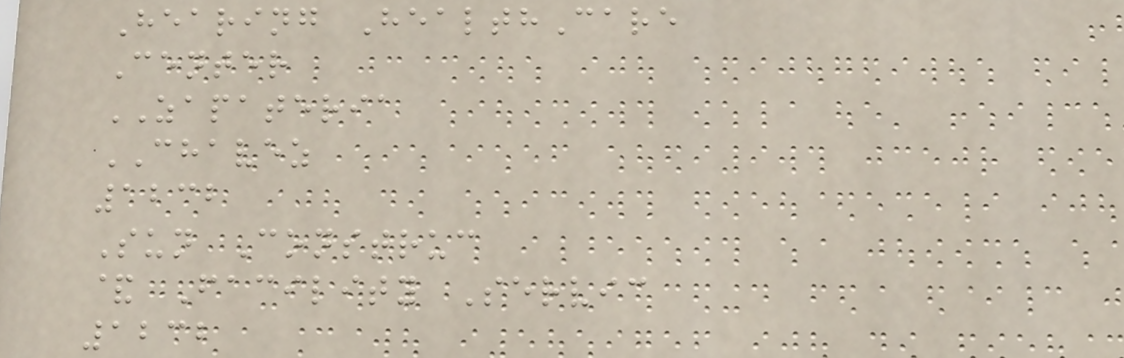Hearing HealthCare
Center
ZAPATERIA
CHAVEZ
1232
Sun Construc
& Facility Servic
1232
